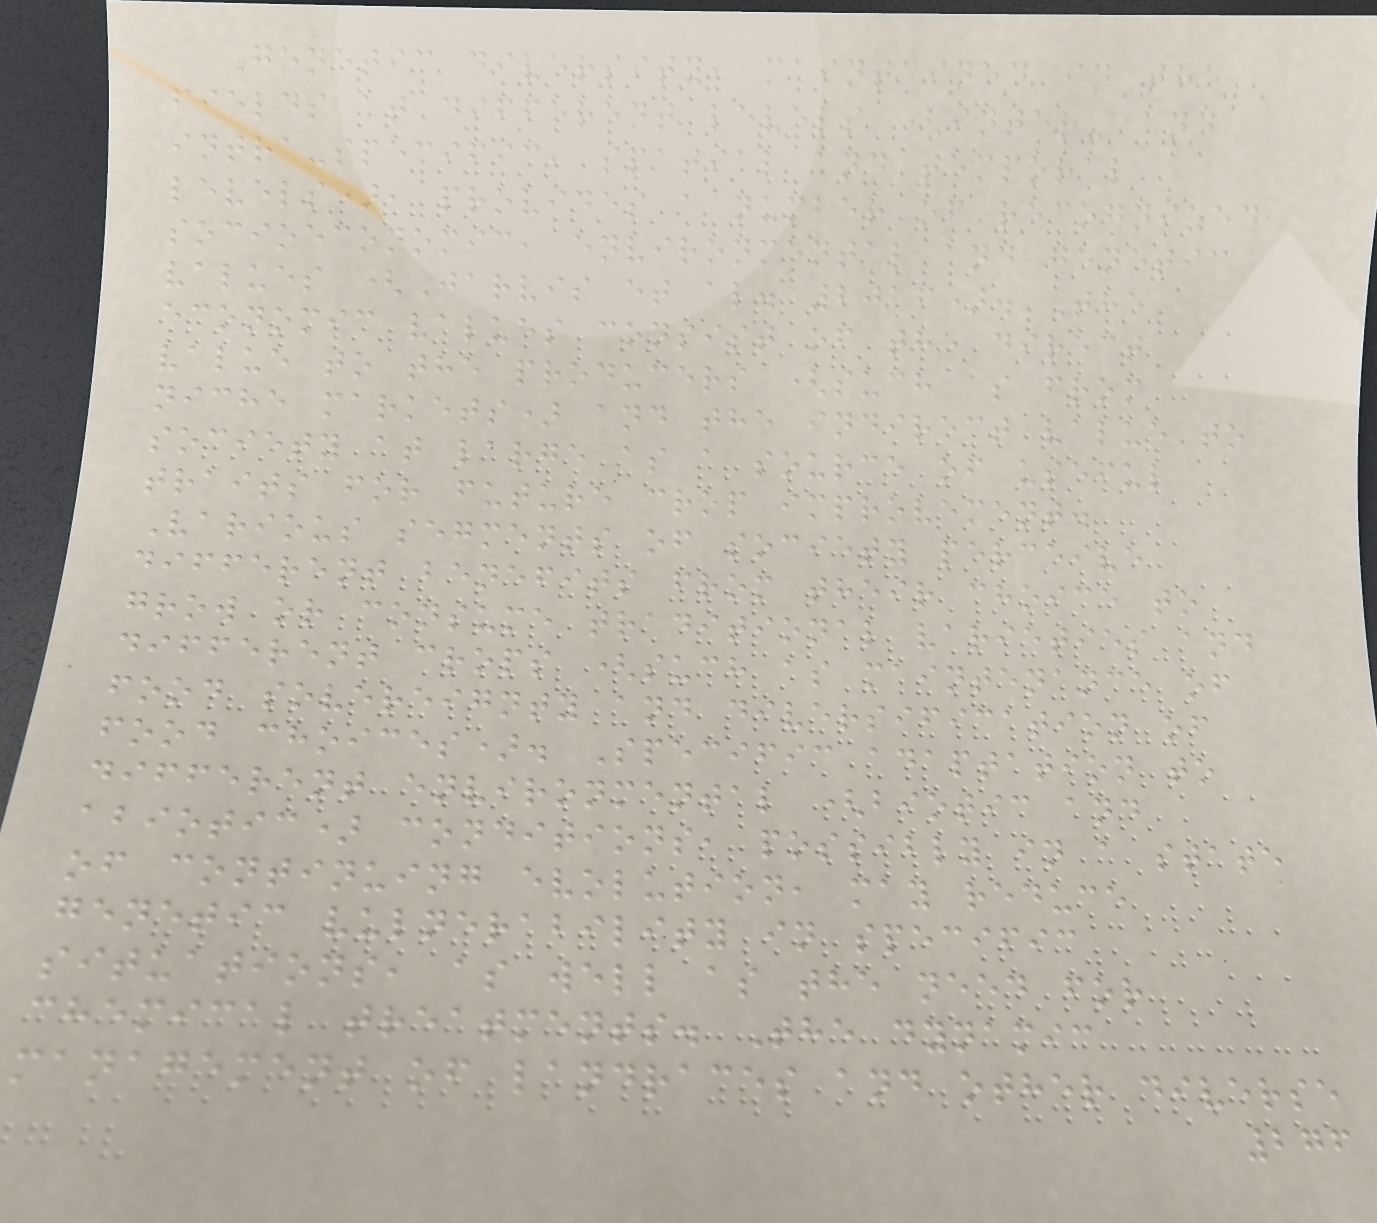Genetic diversity, maintained in the
fields at different levels (inter- and
intra-specific, spatial and temporal
levels), provides a number of recognized
socioeconomic, environmental and genetic
values (Jarvis et al. 2016). The
economic values consist of the direct
value to the producers (such as from
niche markets) and the indirect value to
society at large as a source of useful
traits for future crop improvement.
Various segments of society perceive
different benefits from their choice to
grow or consume traditional varieties and
different crops (such as maintenance of
food sovereignty and diversification of
food choices). Specific adaptation to
different environmental (biotic and
abiotic) conditions, possibly in a state
of continuing evolution, may reduce
genetic vulnerability in specific
situations, as well as the need for
chemical treatments. The dynamic
management of landraces and other diverse
276
